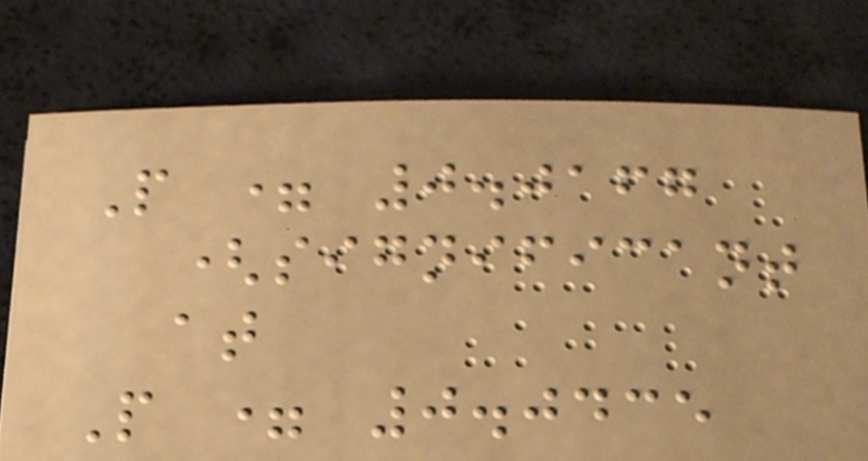P = 0.0167
(significant
at
P = 0.0435
